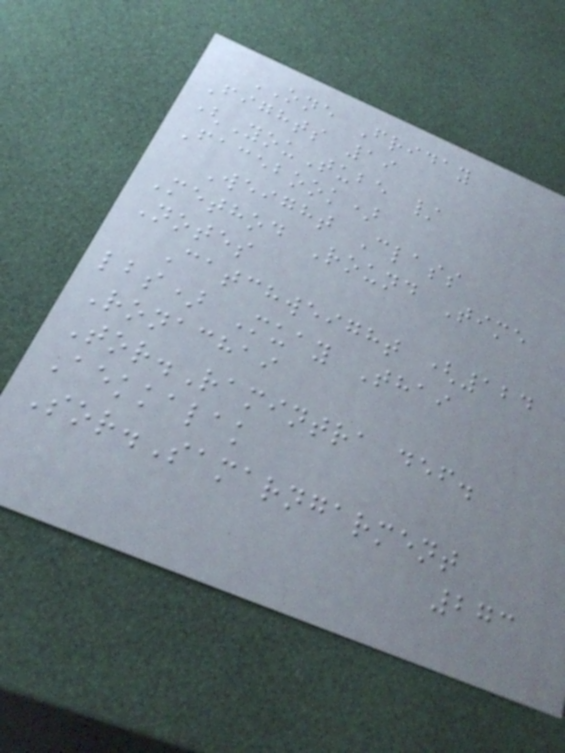ONE Friday
Fights 19
(YouTube /
Facebook)
Weight Class
Method Round Time
Notes
Catchweight (124
lbs) Muay Thai
Ronachai
Tor.Ramintra def.
Aekkalak
Sor.Samarngarment
273
